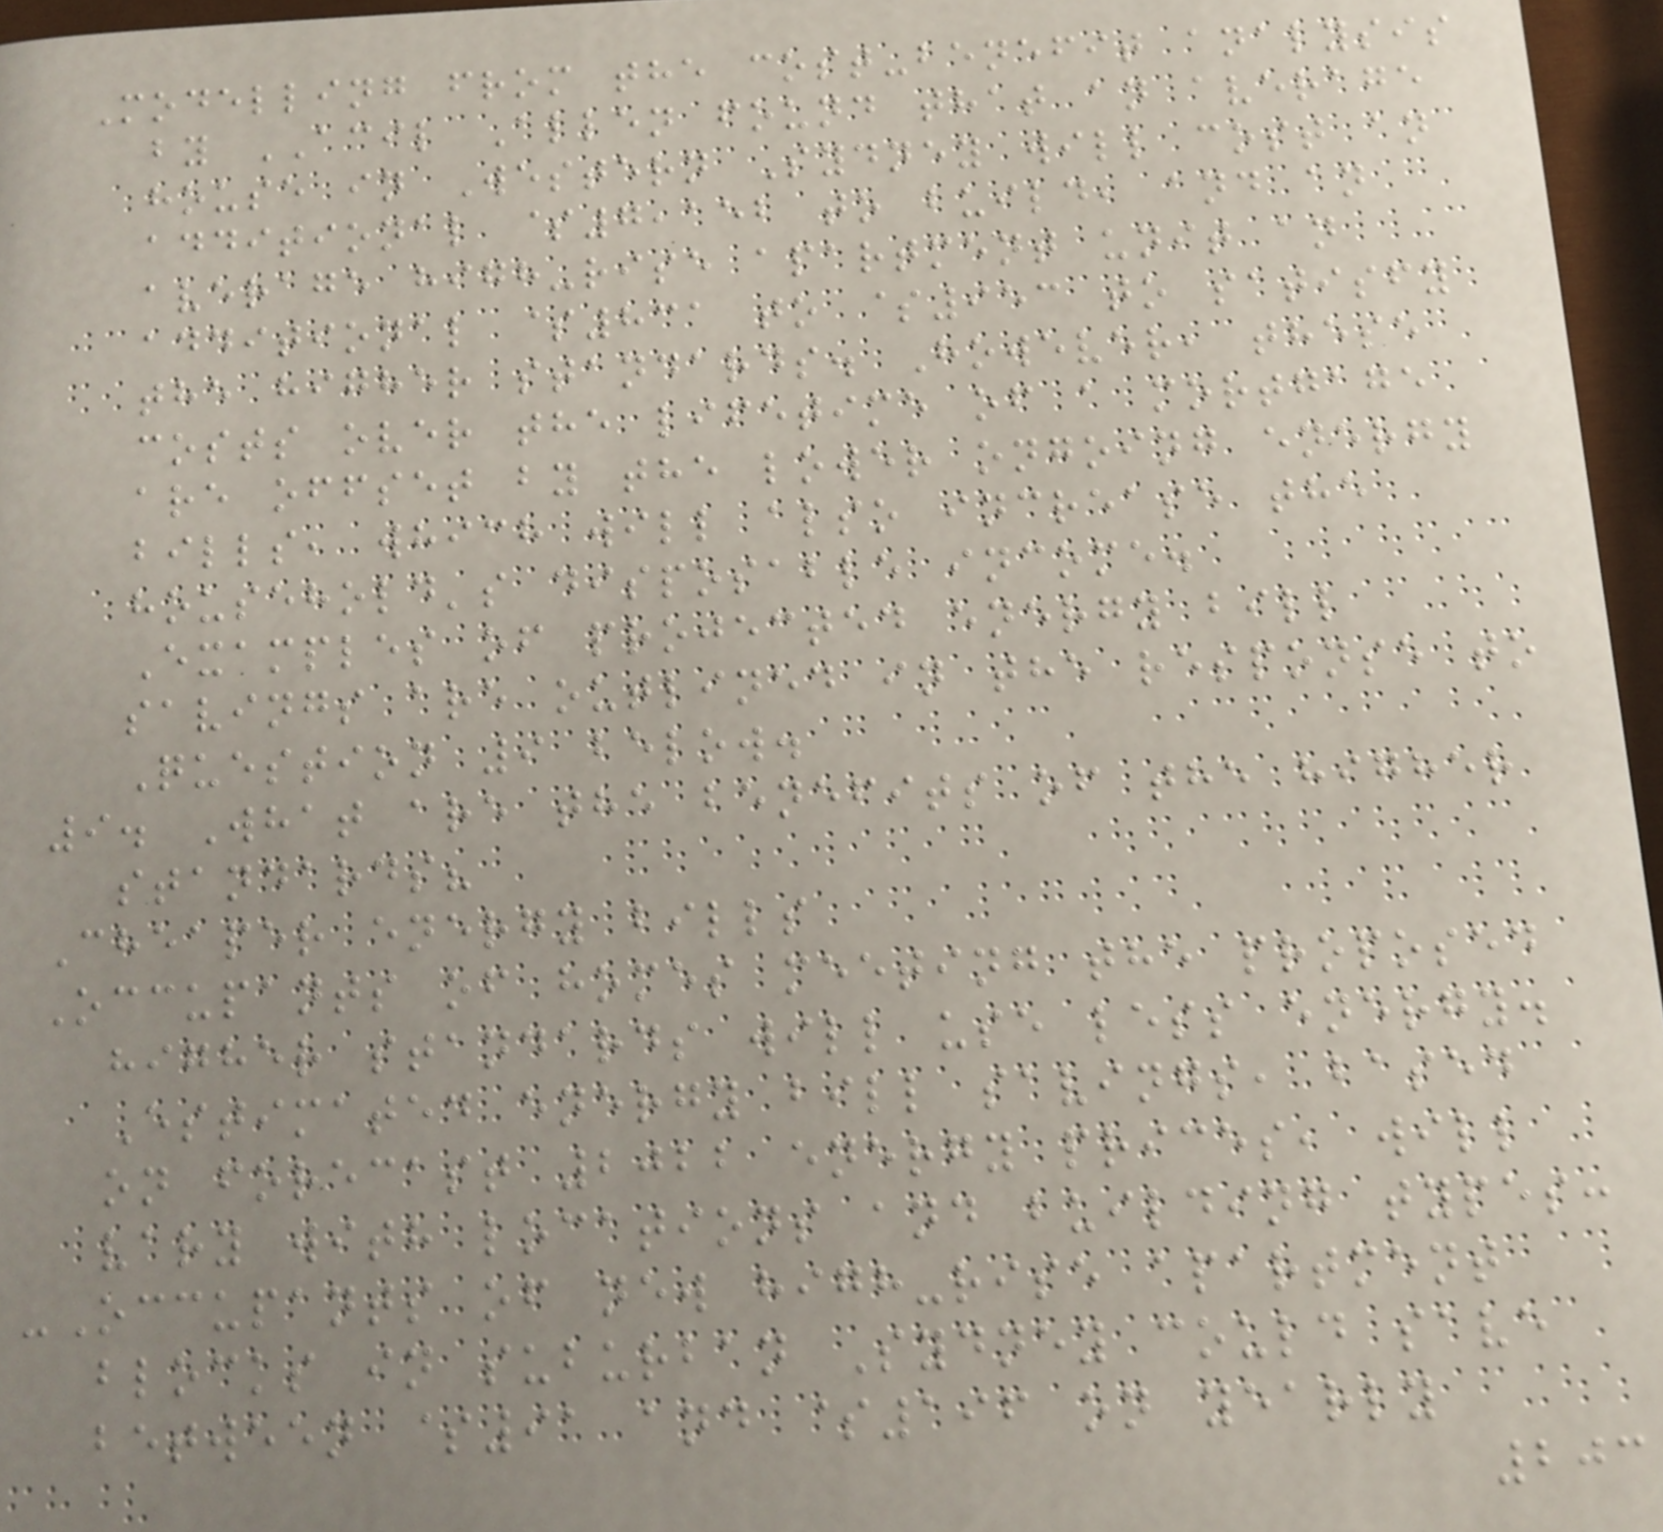Modelling from the cost-benefit analysis
by ACIL Allen found that an average
house in Western Sydney will cost an
additional $7,152 to build, and an
average high-rise apartment unit an
additional $831 to $953 to satisfy
the higher standards. However, these
costs over the lifetime of a mortgage
are offset by the lower ongoing energy
bills, which will also increase the
household's disposable income.
Examples of projected energy bill
savings are outlined in the response to
Question 9 below.
9. What are the benefits of the higher
standards?
Cheaper energy bills
Occupants of homes meeting the proposed
higher standards will use less energy.
Estimated energy bill savings, based
on forecast 2022 energy prices, will
vary with locations and building types:
-Occupants of new high-rise apartment
blocks in suburban Sydney could save
between $91 and $196 on yearly
203
